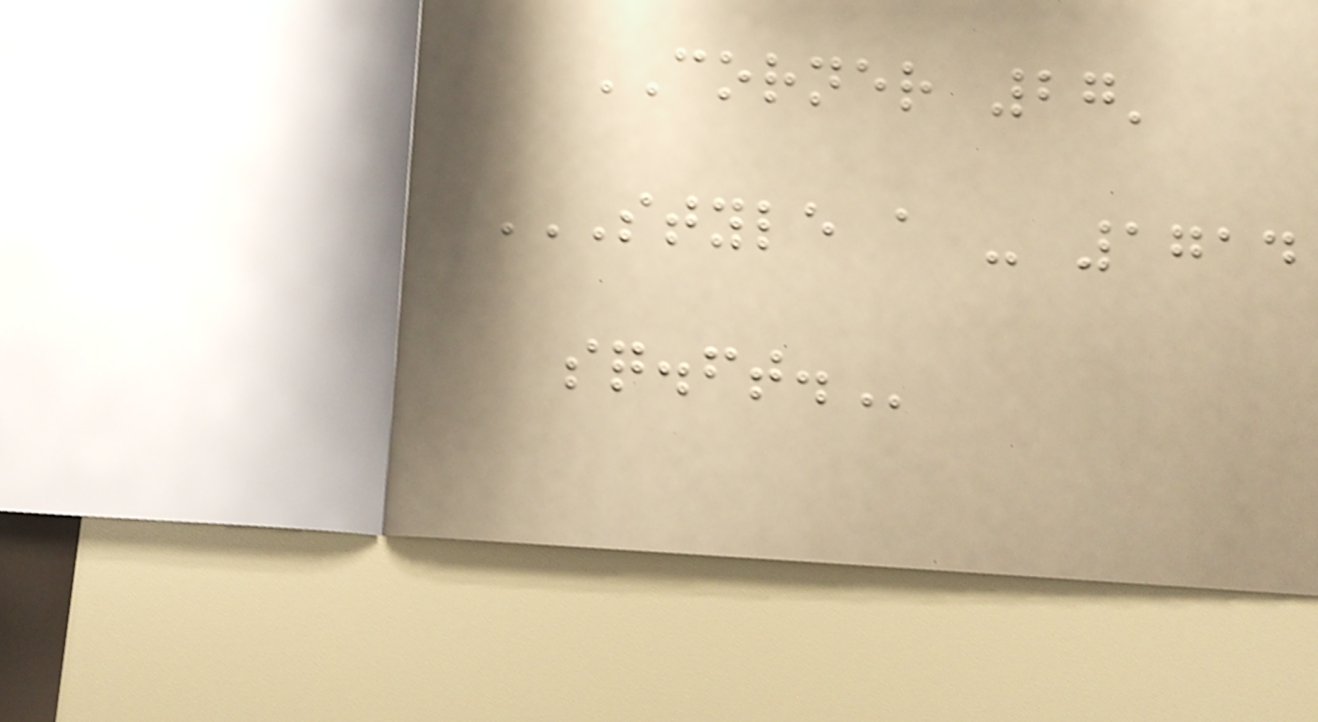CORNER 27'
STYLE A - 1714
SQ.FT.
